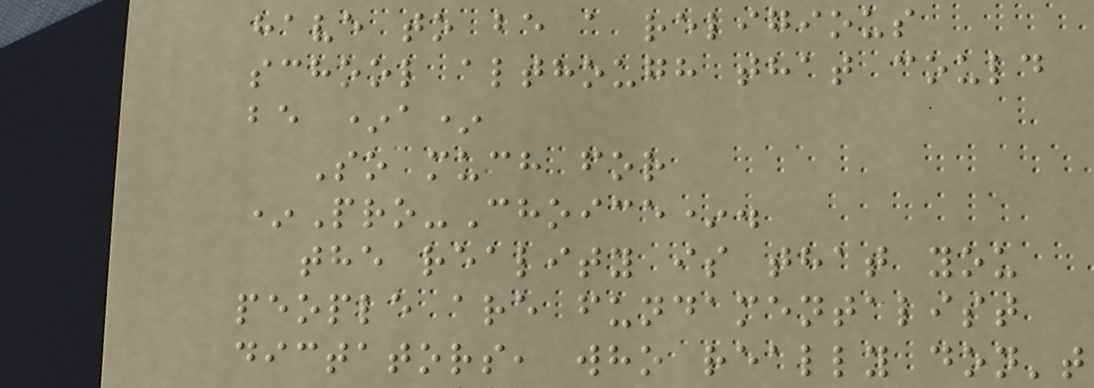have to be a religious
school although that could
be *a*
So much for
*Pro-Choice*.
the reality is that you
people are fundamentalist
dictators, who really don't
